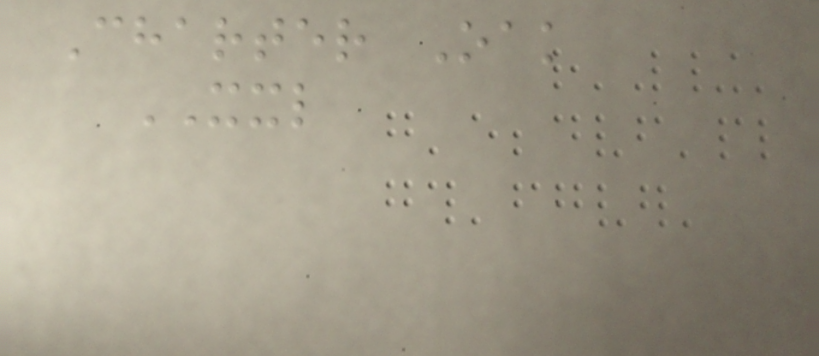Charter Oak
XXL
